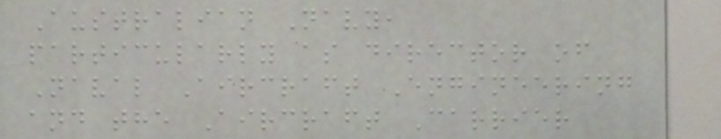Australian Navy,
particularly as director of
Naval Aircraft Engineering
and the Aircraft Carrier
